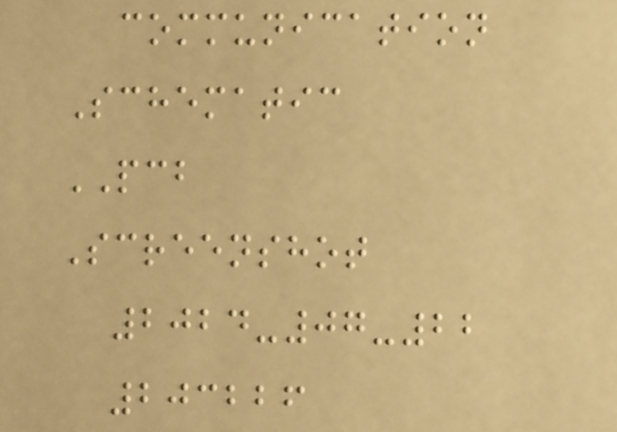communication
Schematic
PCB
Screenshot
2024-07-22
203226
